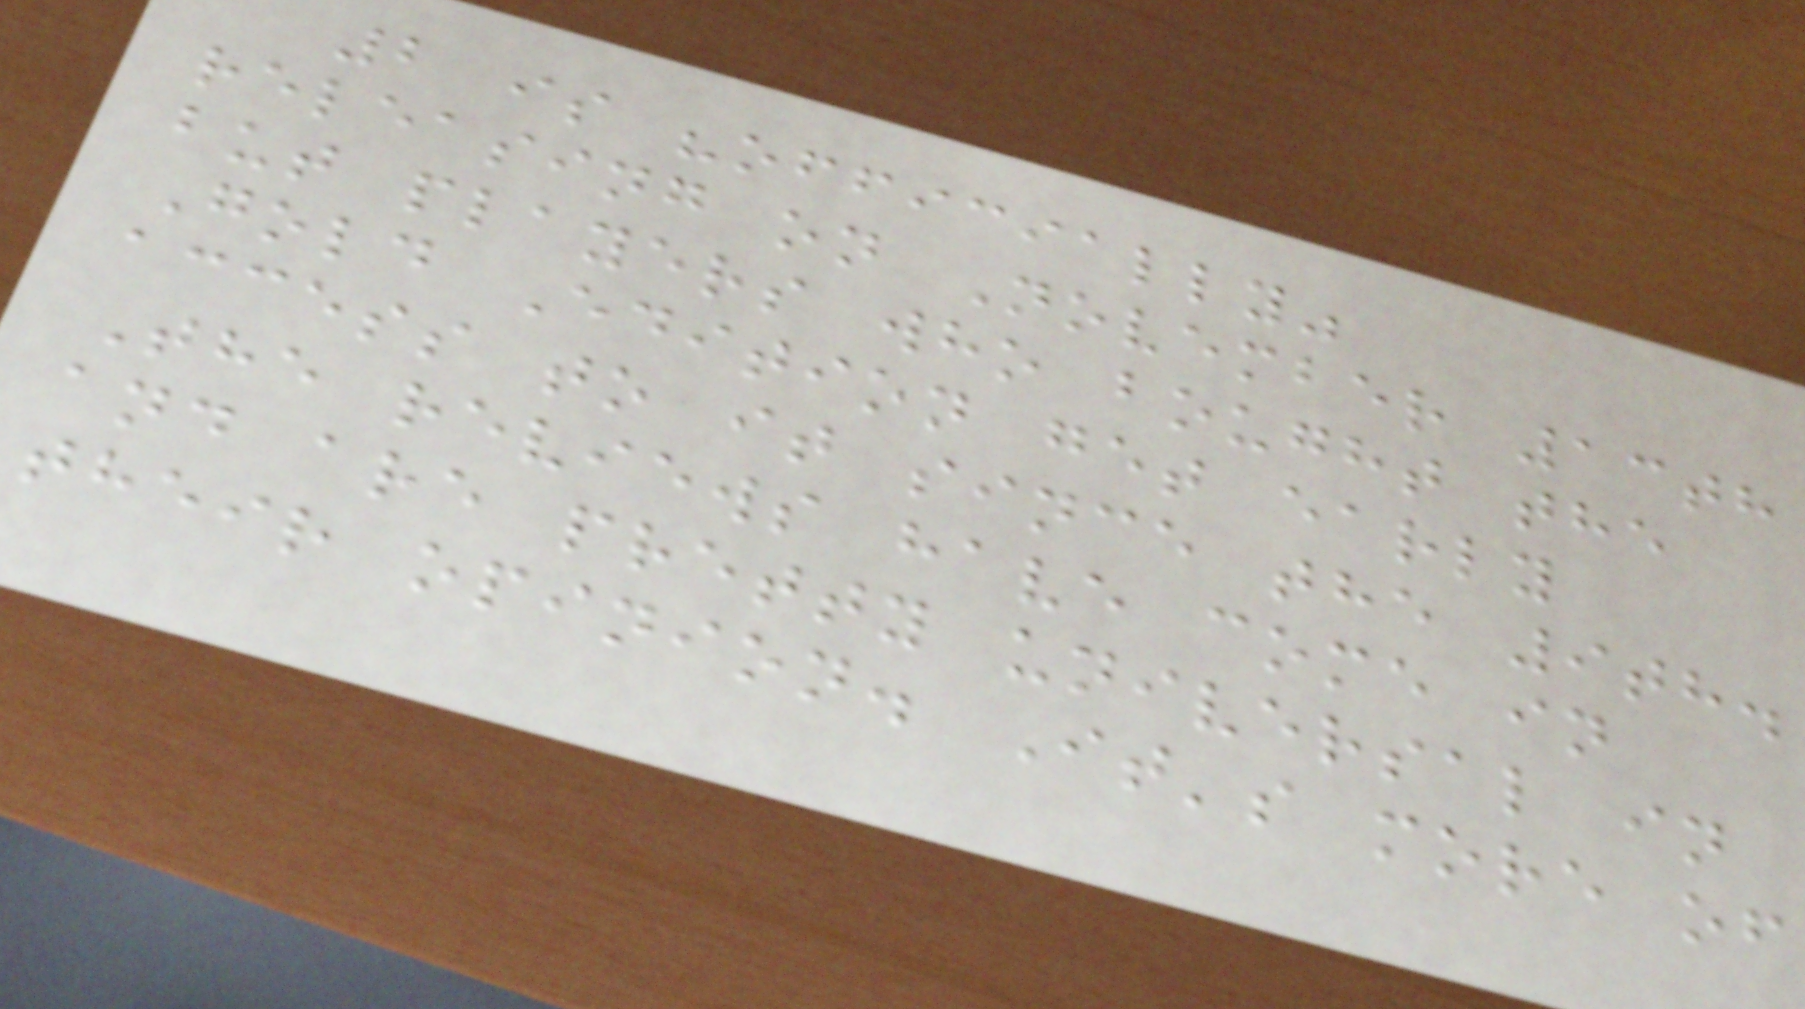2 is "officially"
releasing on November 13th
but players who bought the
Gold Edition get early
access to it since the 9th.
The reviews have come in
and are pretty universal in
their opinion. It's more of
